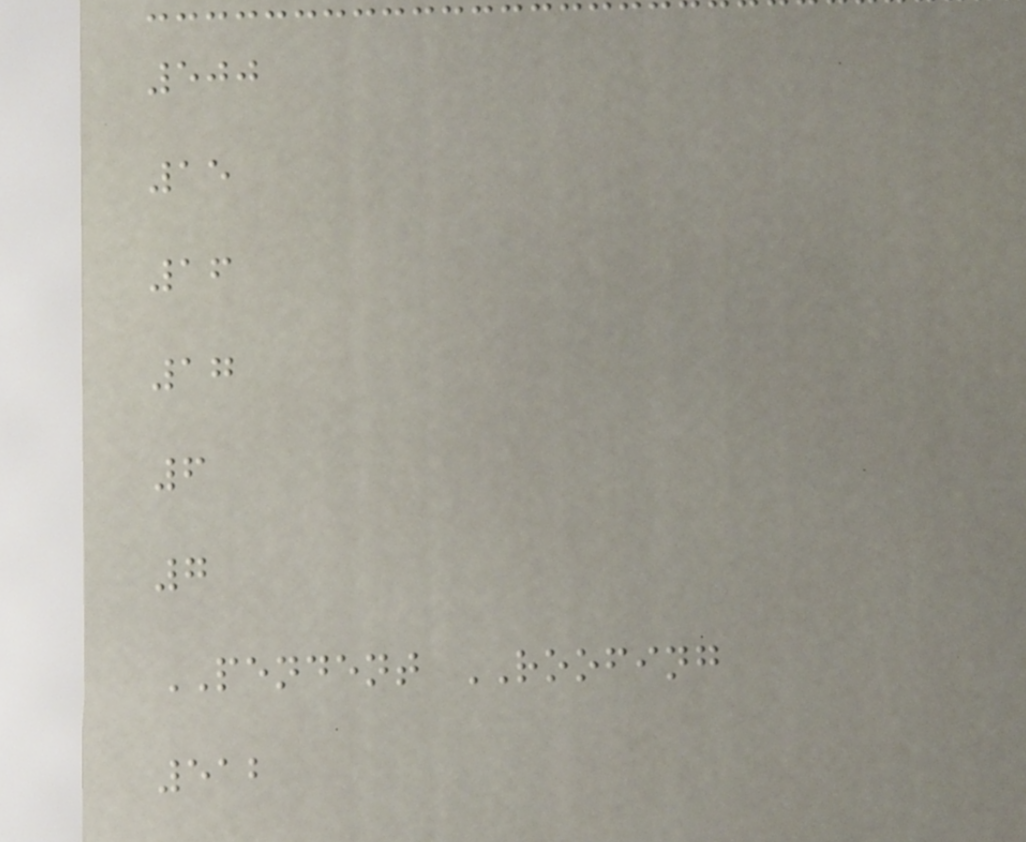500
15
16
17
6
7
PENDENT ROOFING
512
